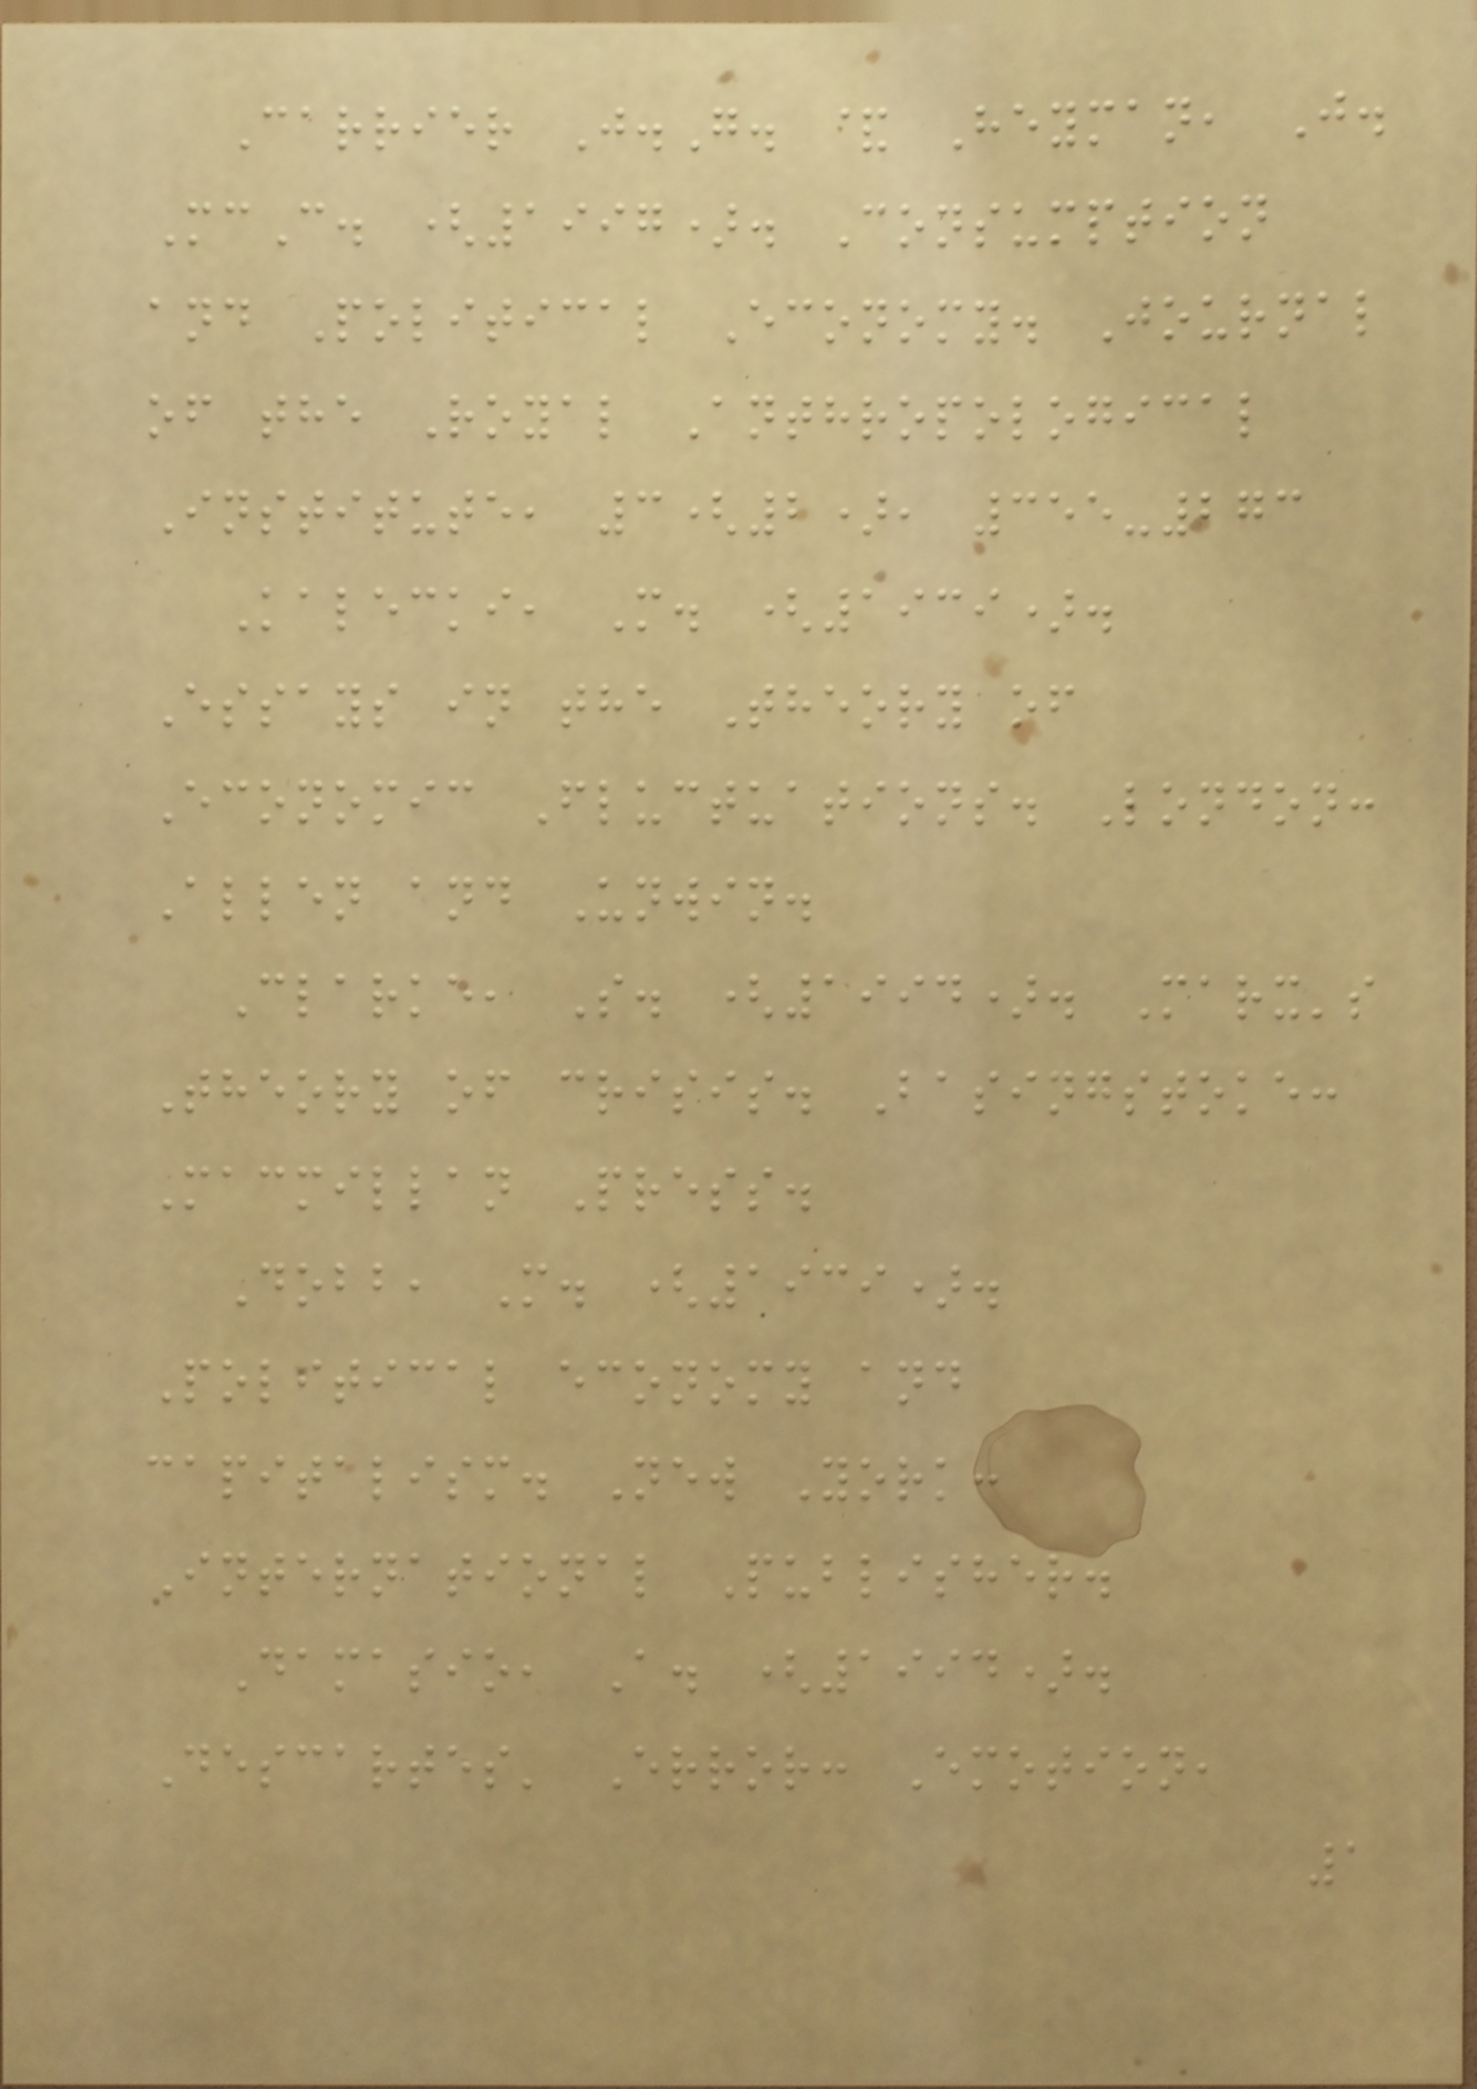Carrier J.G. & Heyman, J.
McC. (1997). Consumption
and Political Economy. Journal
of the Royal Anthropological
Institute, 3(2), 355-273
Kalecki, M. (1939).
Essays in the Theory of
Economic Fluctuations. London:
Allen and Unwin.
Clarke, S. (1994). Marx's
Theory of crisis. Basingstoke:
Macmillan Press.
Dobb, M. (1939).
Political economy and
capitalism. New York:
International Publisher.
Damasio, A. (1994).
Descartes' Error: Emotion,
1
